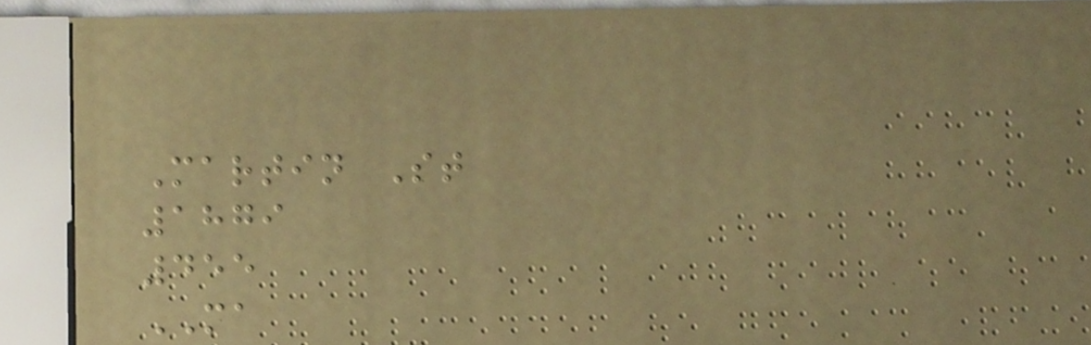Martin St
1879
455
MA
